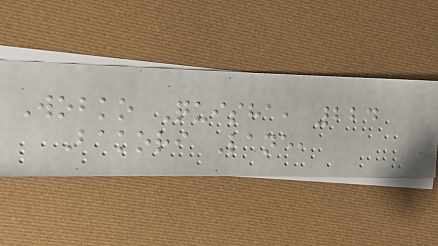Wobko Quisha, 224
Bakori Lane,
